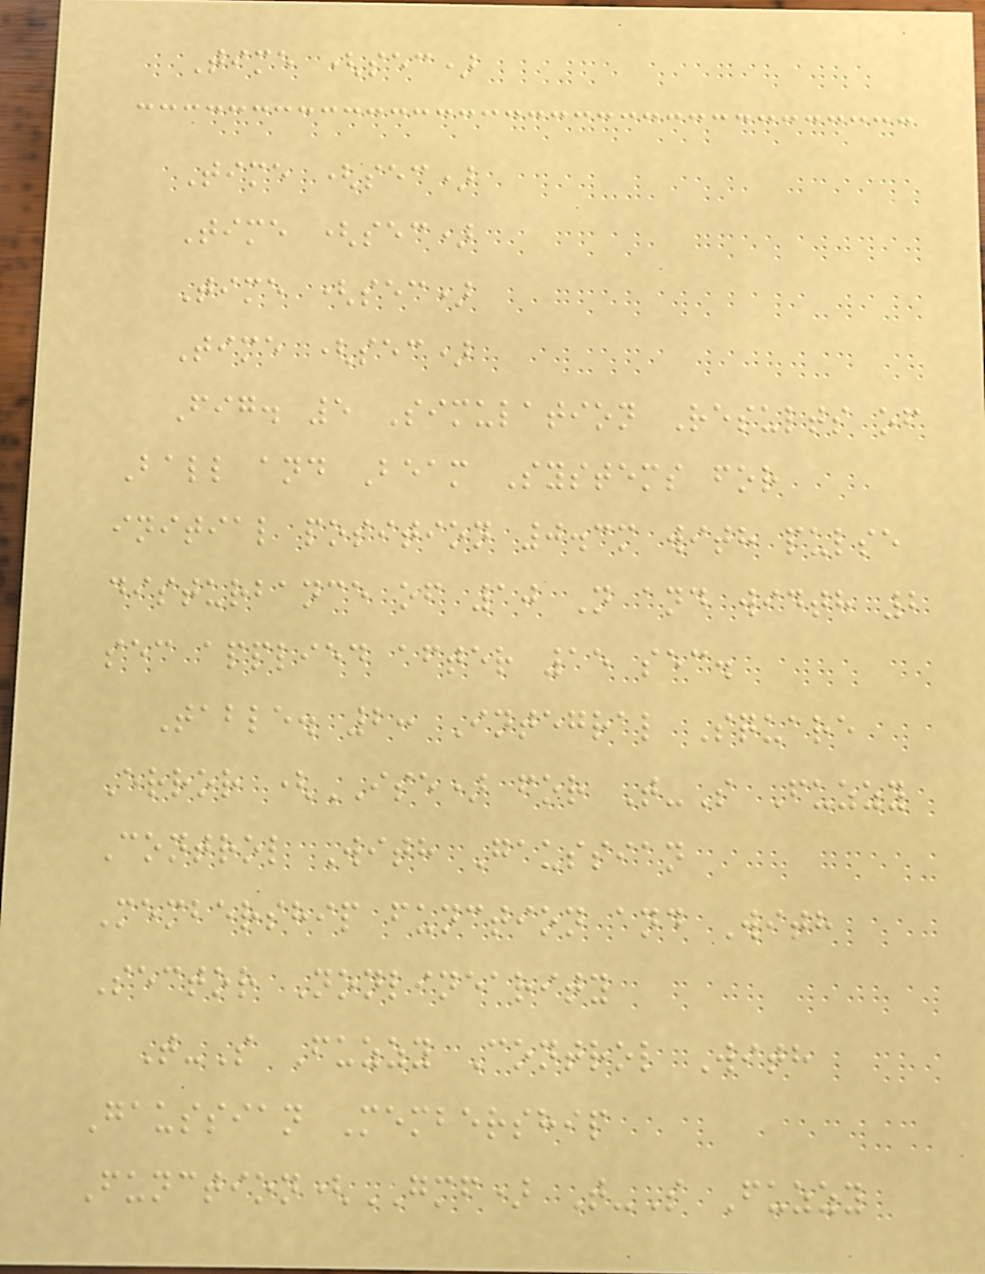Time (sec)
Time (sec)
Time (sec)
Time (sec)
Time (sec)
Fig. 5 Simulation Results of
Ball and Beam Systems for
initial position 0.3m with pulse
disturbance of 10 N and width 2
sec applied after 15 sec.
Table. 2: Integral Square
Error (ISE) for T-S Fuzzy
Control With Gaussian
Membership function and With
Sector Nonlinearity
T-S Fuzzy Control With
Gaussian Membership
Function(GMF) T-S Fuzzy
